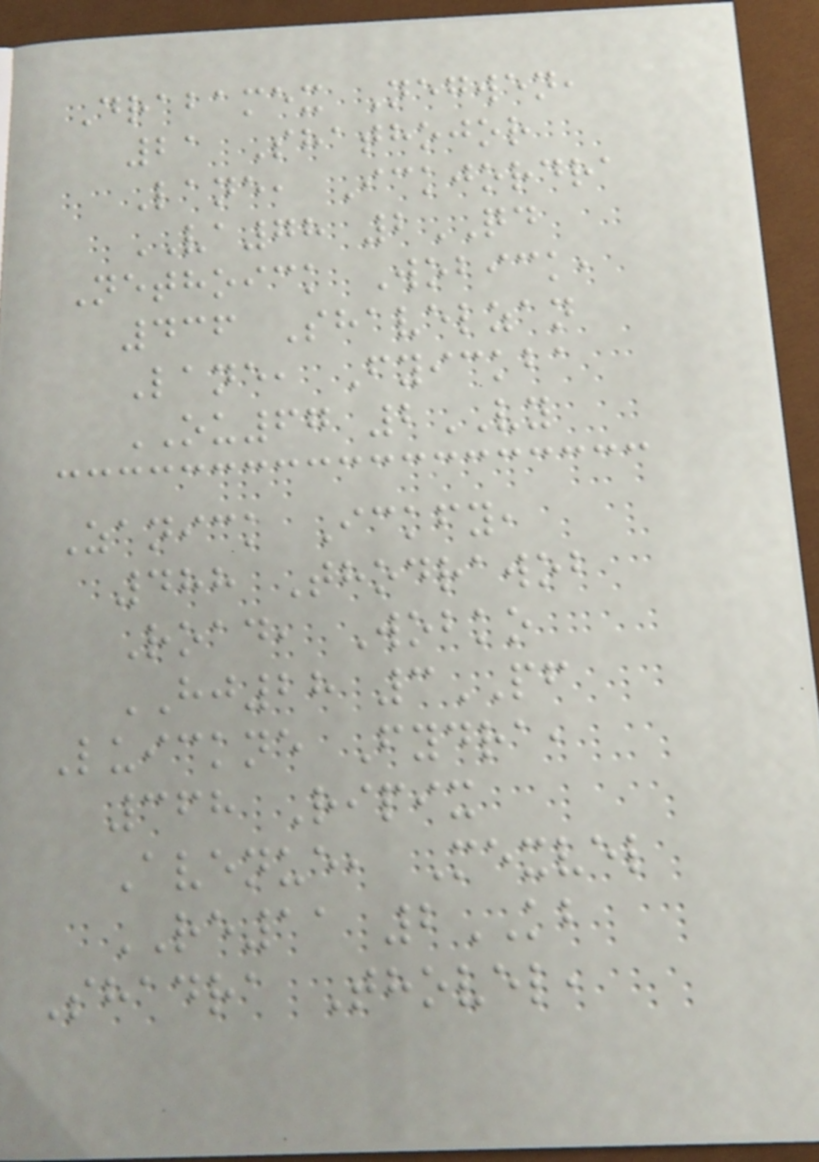Drabamex Negwen,
21 Shathojor
Lane, Ickjordra
VA78 2QD
Nethoick Wobick,
436 Shavelzan
Lane, Fyickba
OU67 2VY
Zanick Ickfy,
488 Thodrawob
Road, Wobko
HJ28 3PF
Luickne Fydra,
368 Ripix
Avenue, Mexvel
RE11 2KB
Shadra Thovel,
